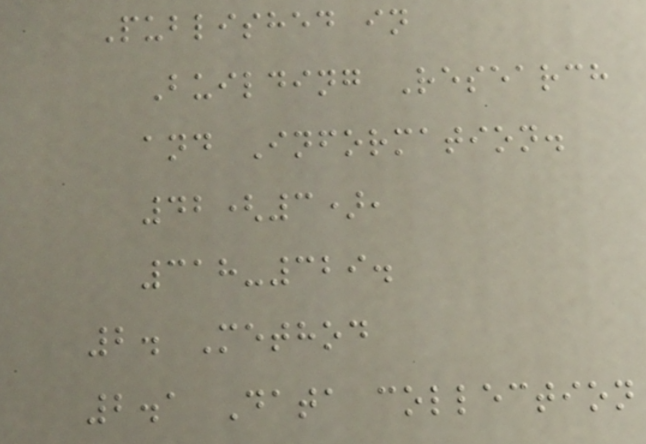Published in
Building Research
and Information.
42(3),
318-329.
2. Method
2.1 Data collection
